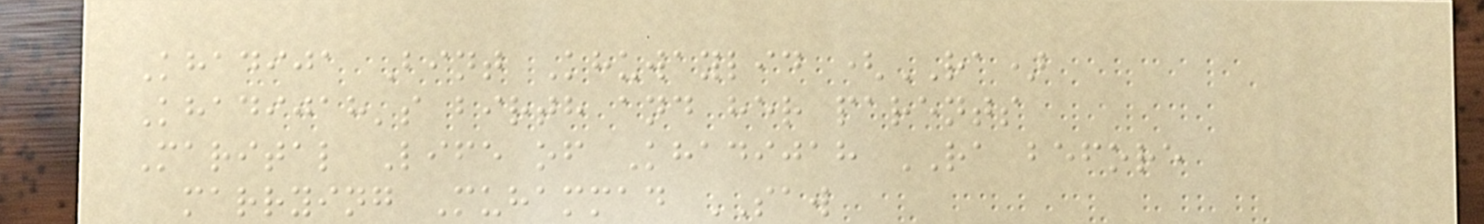Khadija Bint Khuwaylid (RA)
Khadijah's birth and her parents
Marital Life of Khadijah RA before
marrying Muhammad SAW
